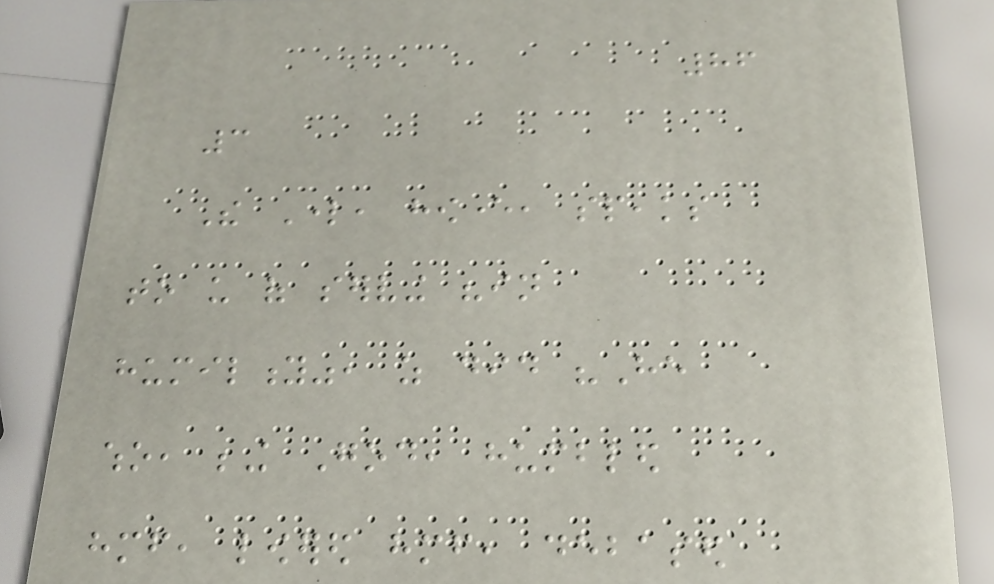86
3
The Lord, however, speaks
to us of serving "in
humility", as did "He
who, being God, humbled
himself, lowered himself, debased
